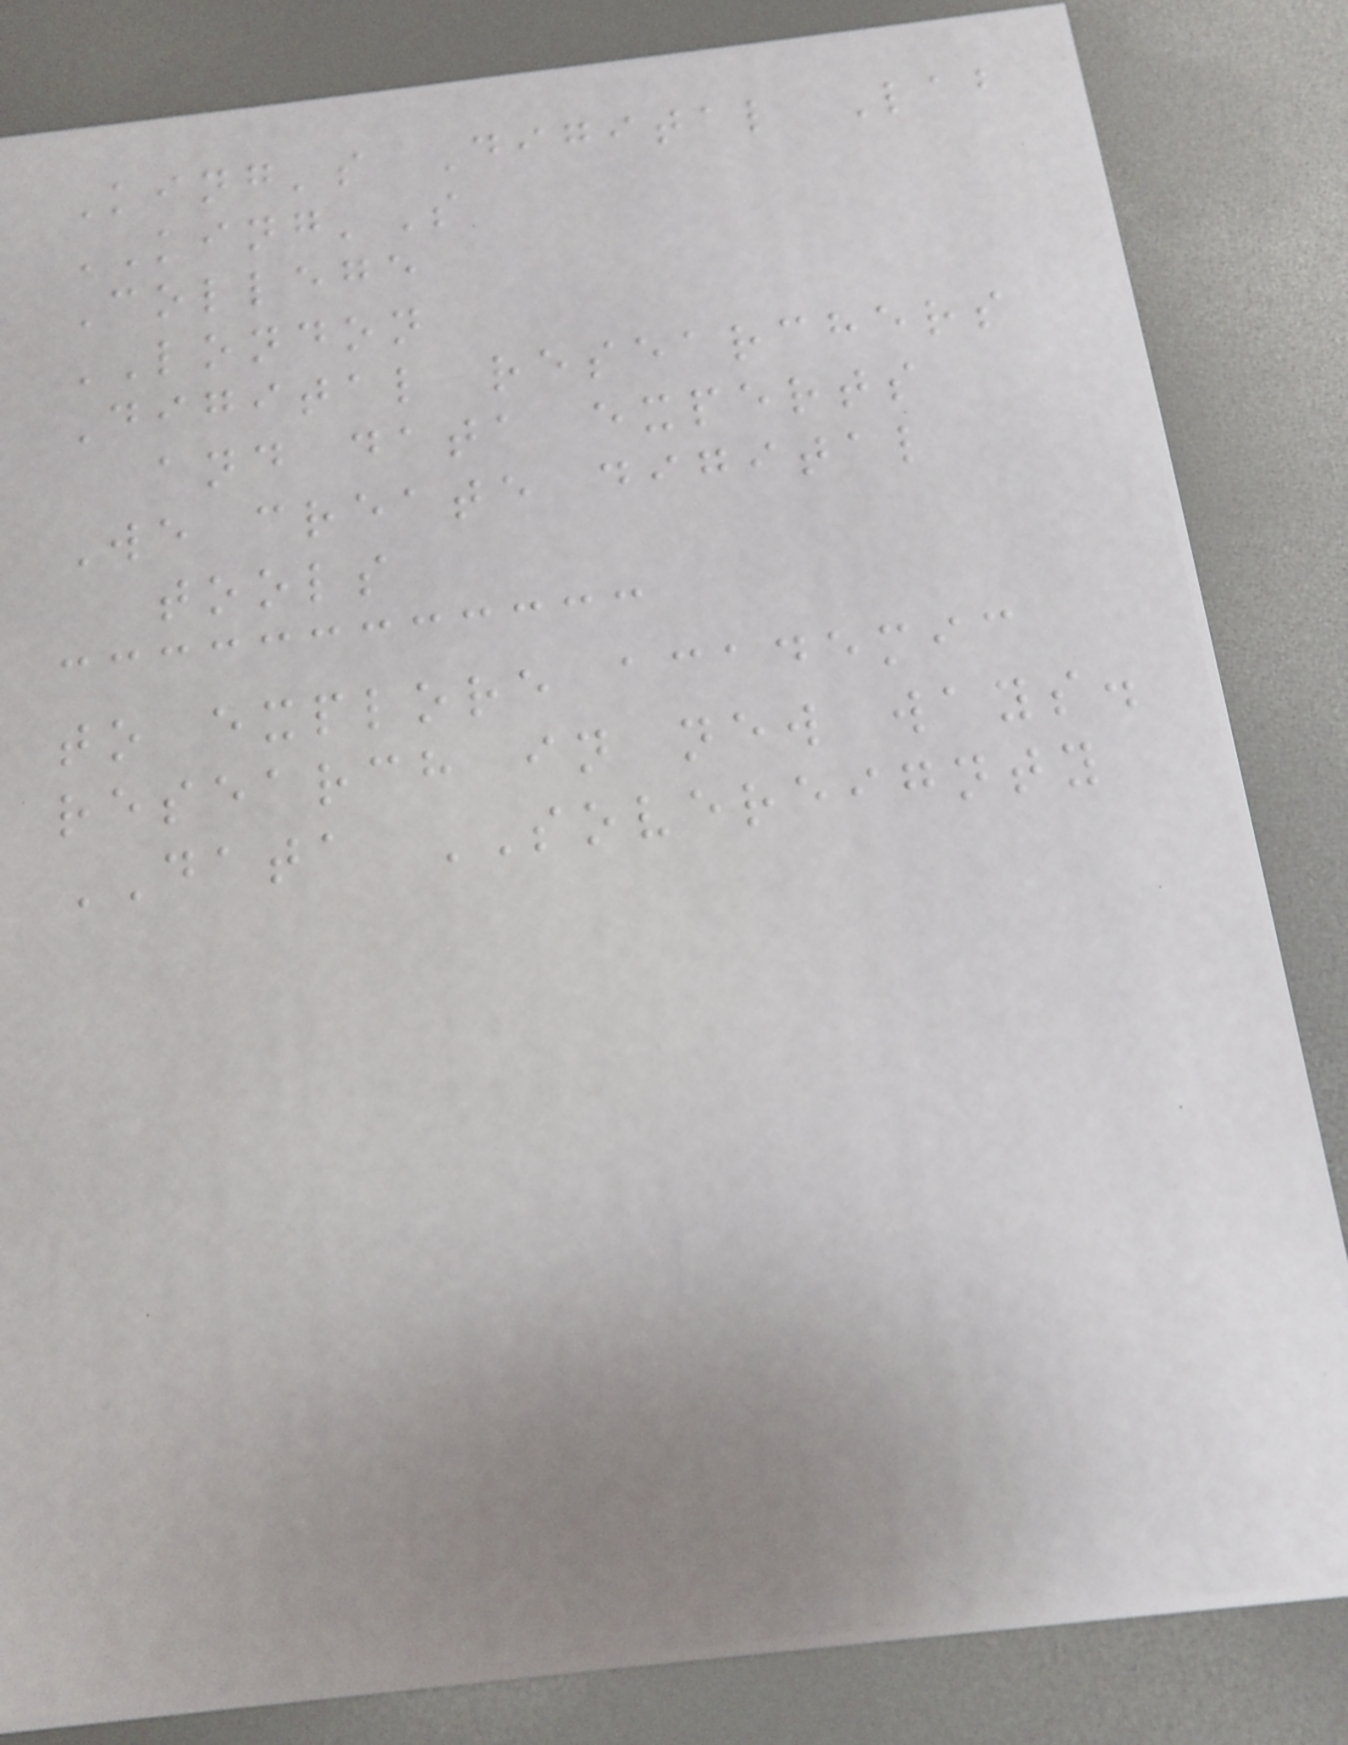King's Digital Lab
KING'S
College
LONDON
Digital researchers
and data experts
We create digital
tools
to explore academic
research in new ways.
DATA SOVEREIGNTY
